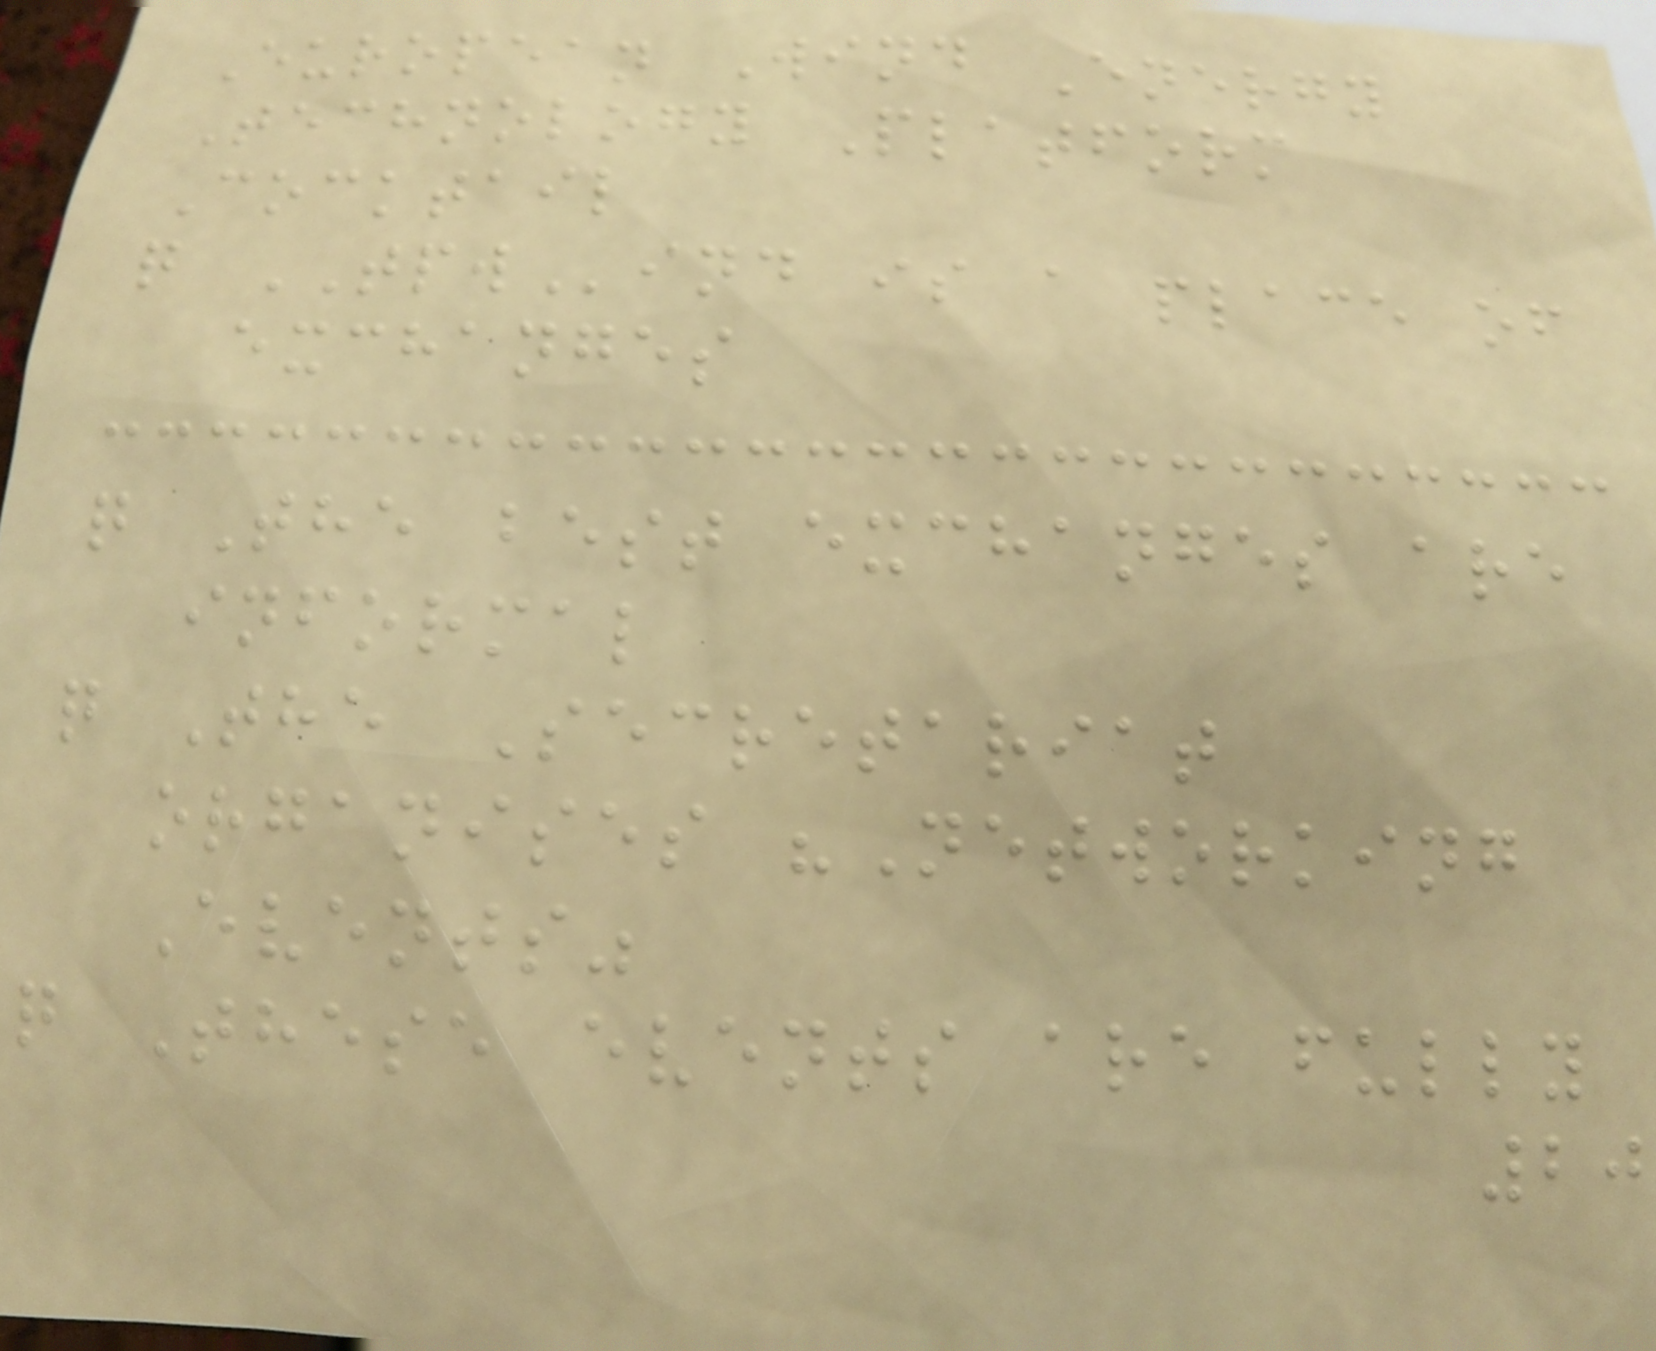European Wind Energy
Technology Platform
Cocktail
q TPWind is a place of
exchanges
q The best exchanges are
informal
q The Secretariat
organises "Networking
Events"
q These events are fully
20
